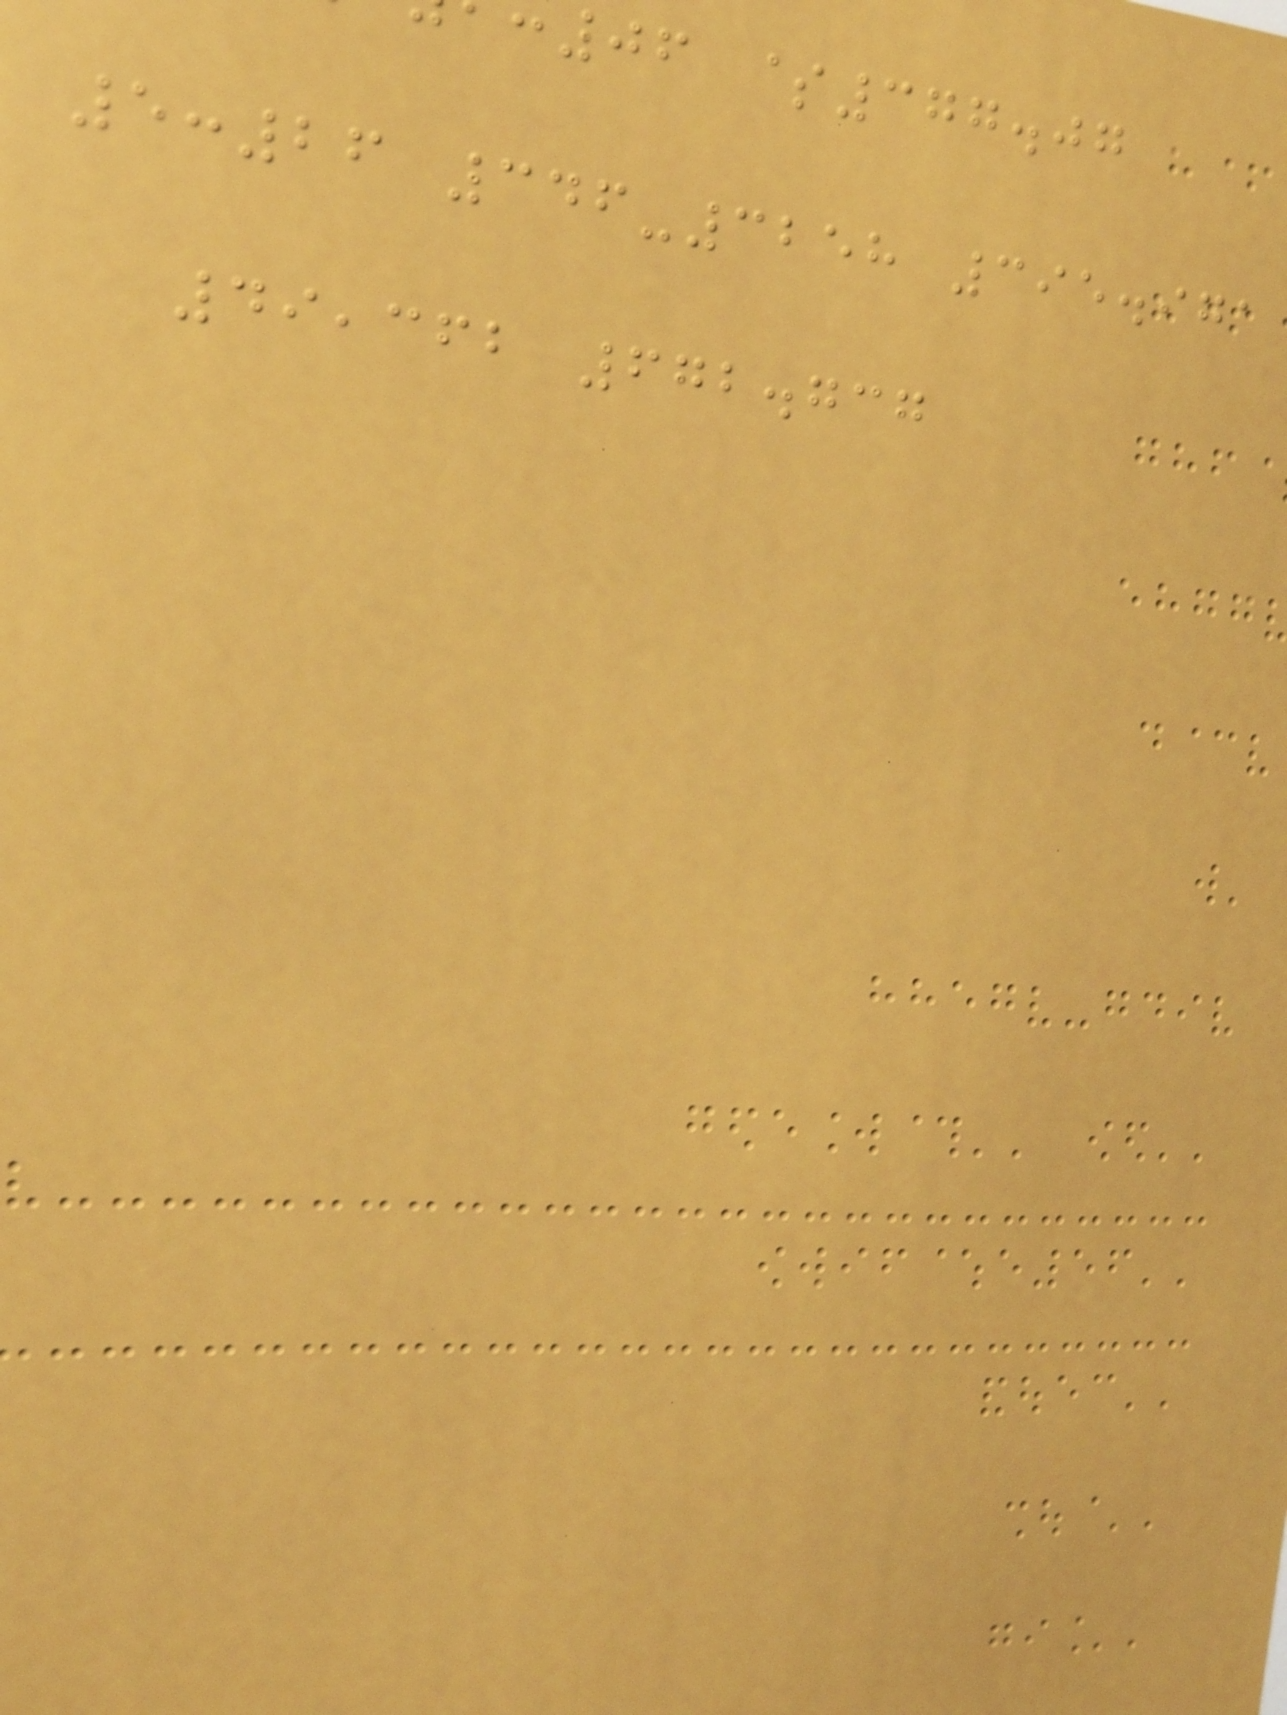06 $377.07
5:26 346-3258 395.971
49,362 672.737
